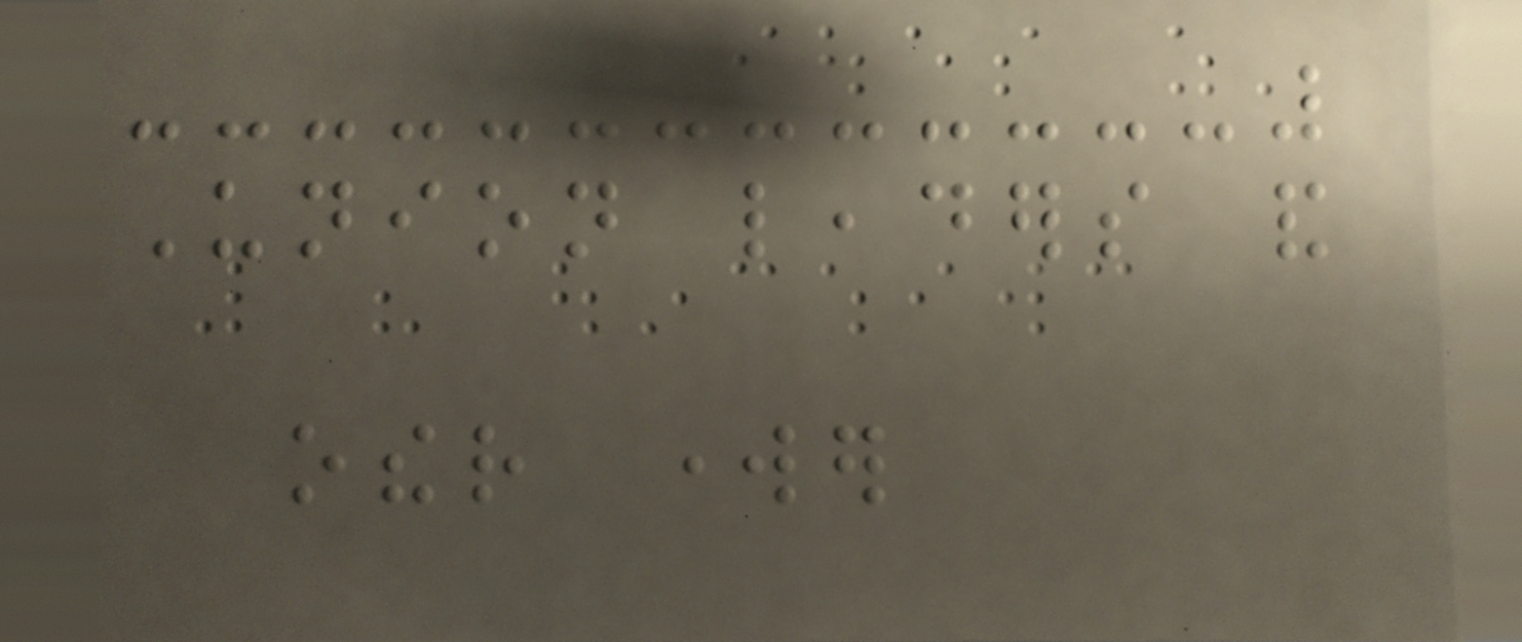Union leaders and
other worker
